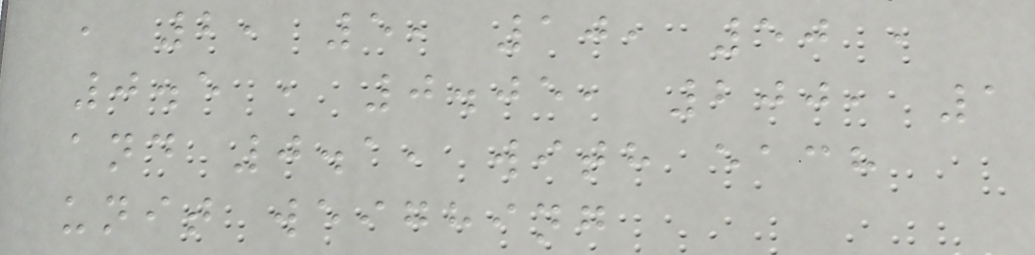, 2, 5, 10, 50 ,
0.5 , 0.05, 200, 1
and 0.1, with each
unit weighing
